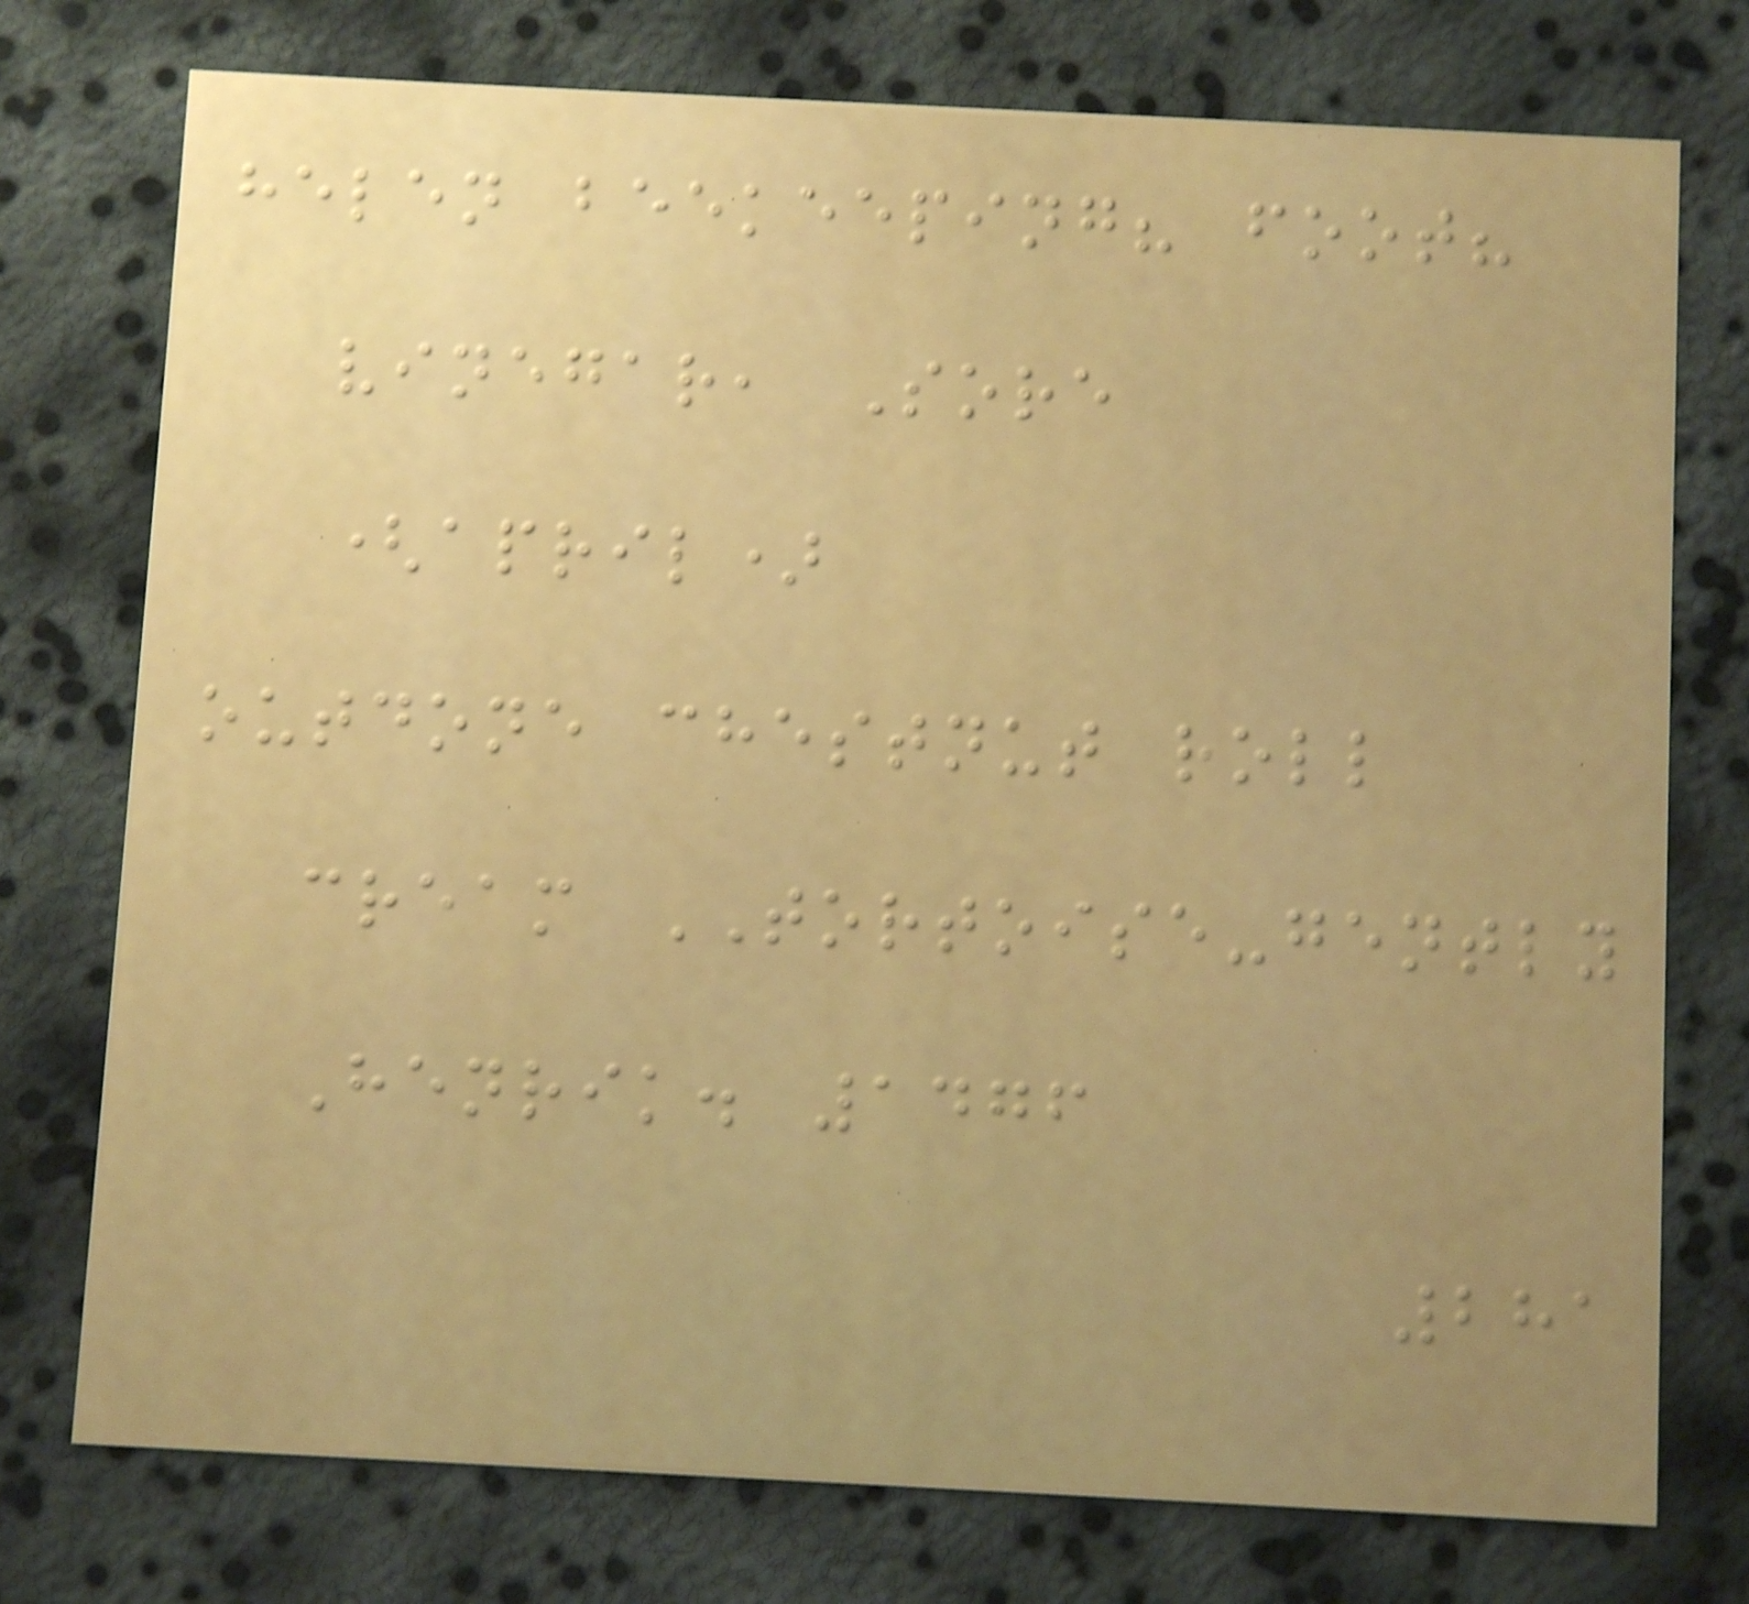helen beekeeping? foot?
vinegar, Sore
(april)
outdone chestnut roll
cream TORTOISE-gently
Henrik. 1476
281
